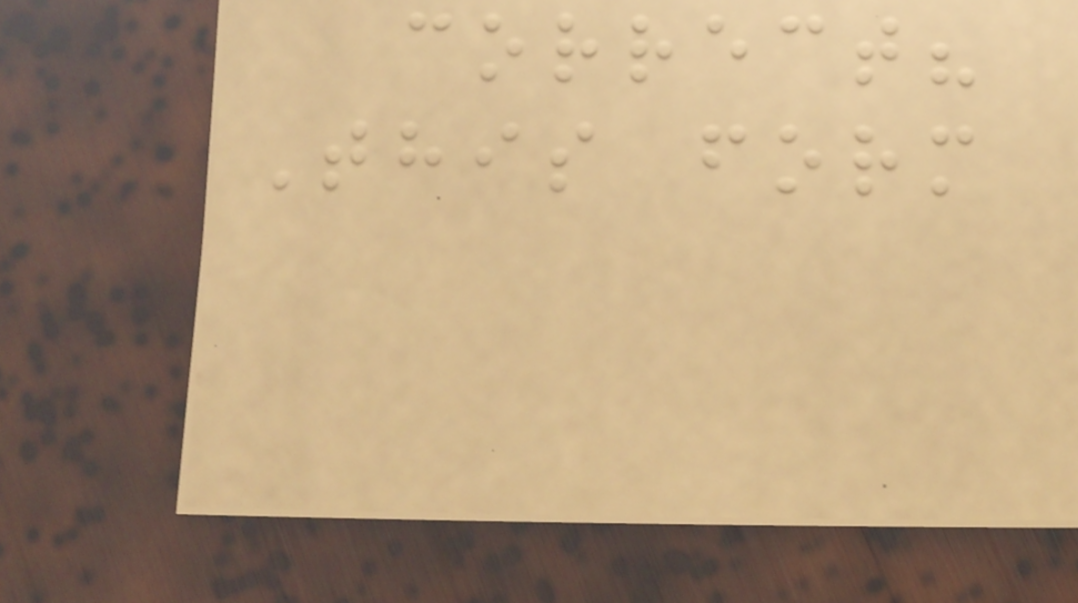correct?
This form
